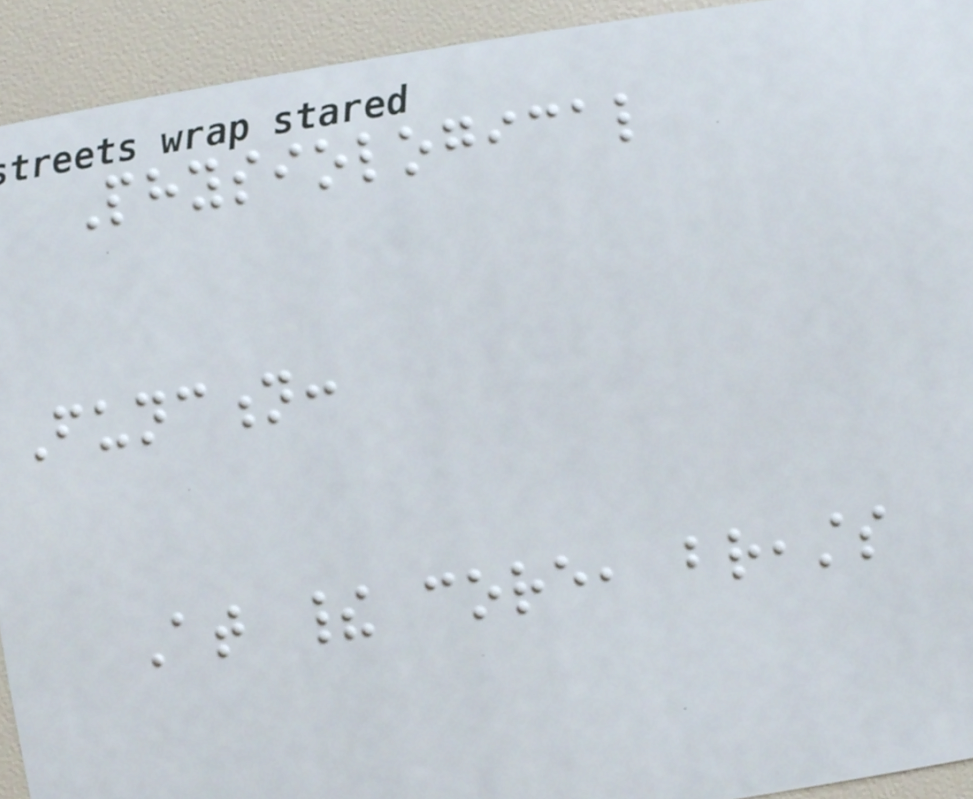Physiological
Function:
At their core, breasts
